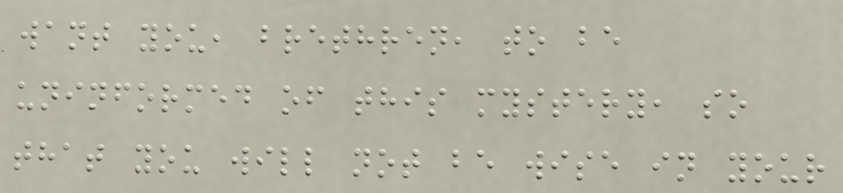want you, brethren, to be
uninformed of this mystery, so
that you will not be wise in your
